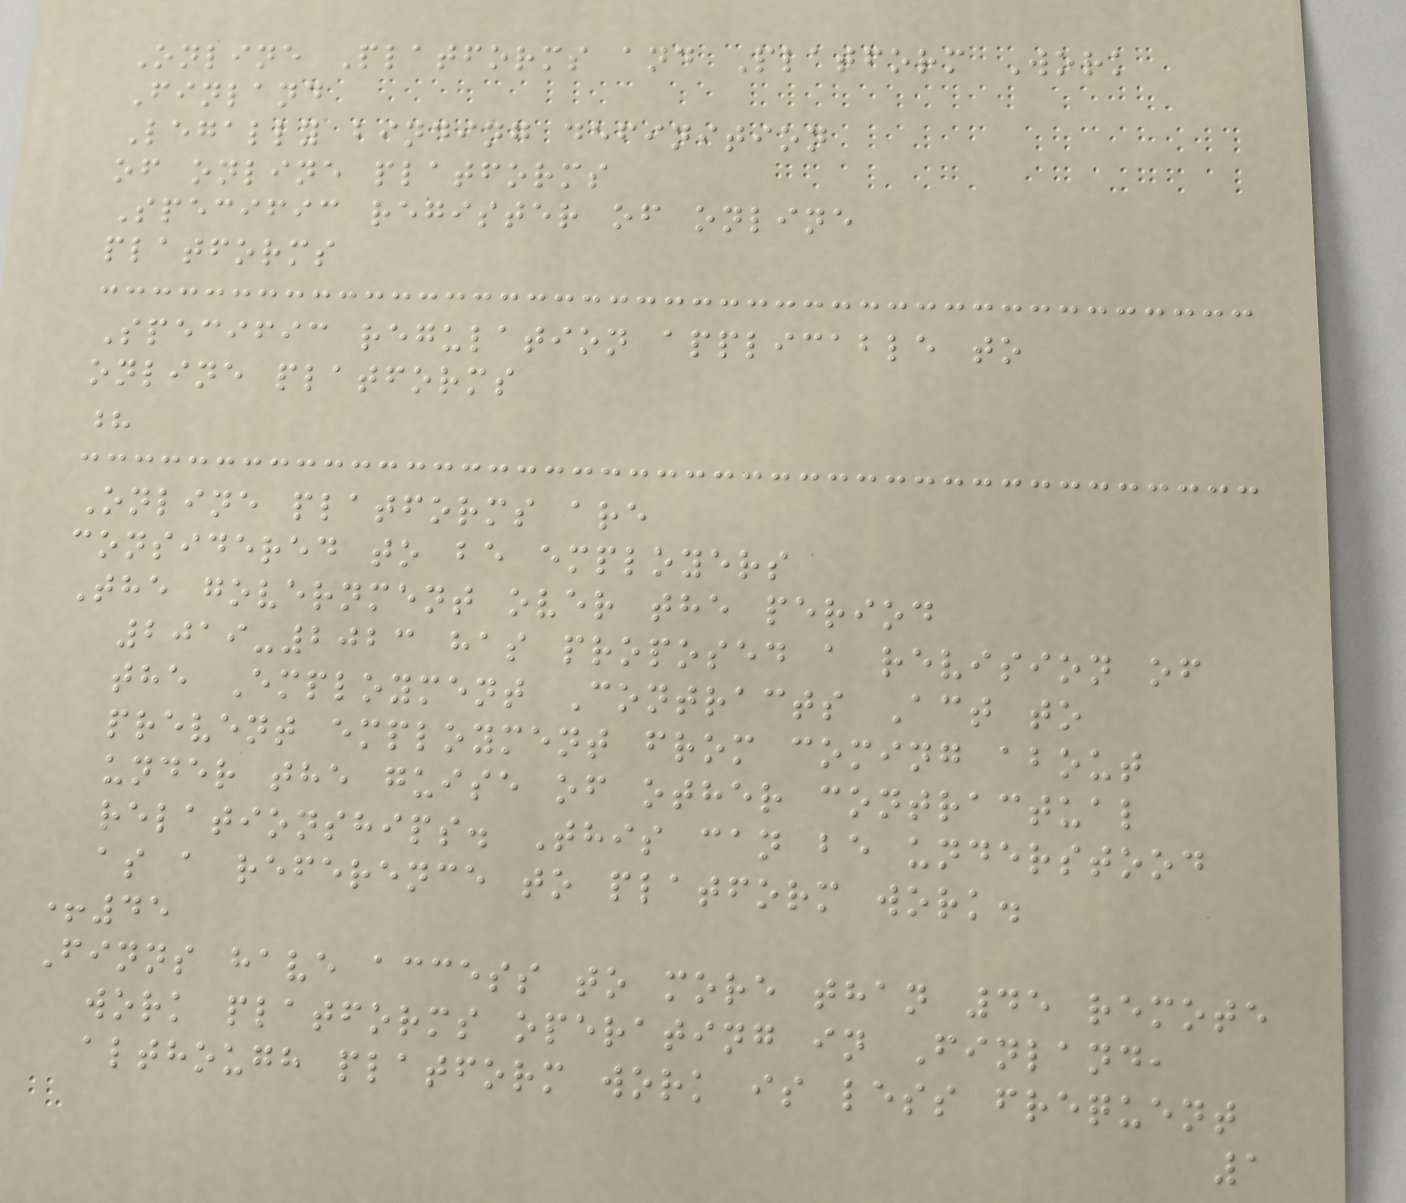Online Platforms and Platform Work
Finland
Legally binding definition
of online platforms
Specific register of online
platforms
Specific regulation applicable to
online platforms
?
Online platforms are
considered to be employers
The government over the period
2019-2023 has proposed a revision of
the Employment Contracts Act to
prevent employment from coming about
under the guise of other contractual
relationships. This can be understood
as a reference to platform work.
+45
Finns have access to more than 45 remote
work platforms operating in Finland,
although platform work is less frequent
1
